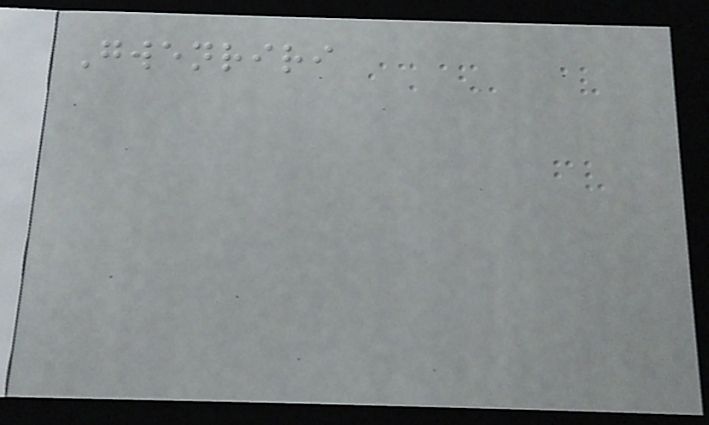Gwenriri
